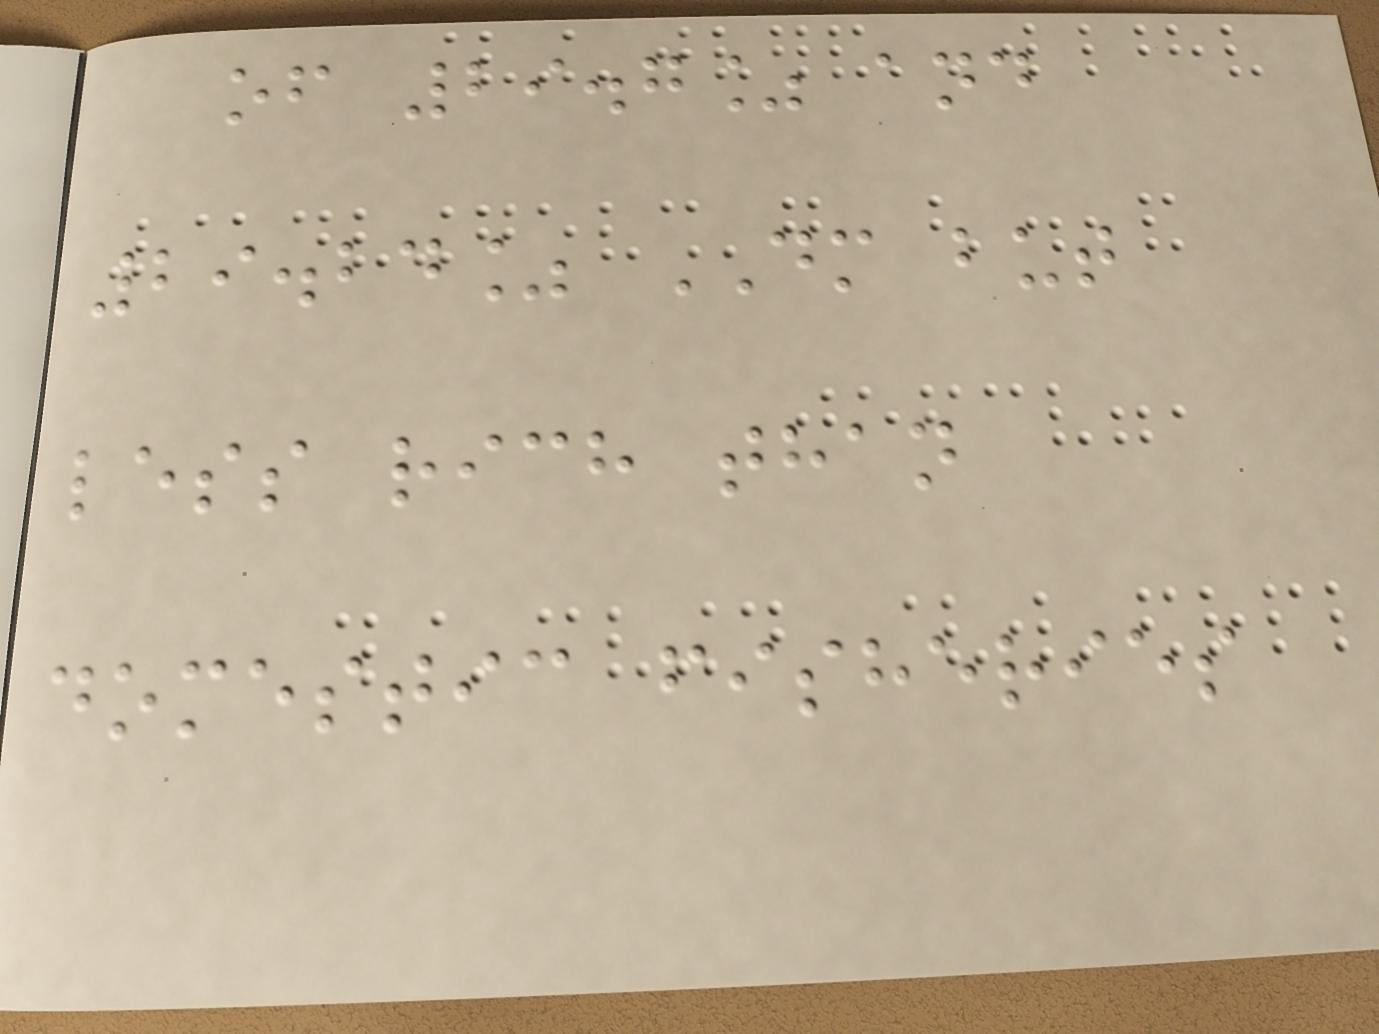of 29.7% and
29.24% DM but
less rich than
domestic fisheries
